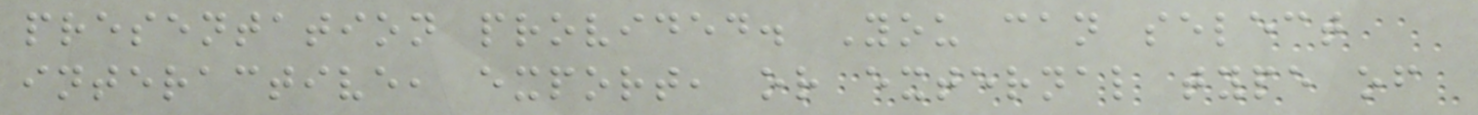presentation provided. You can select
interactive, export, or external type of
